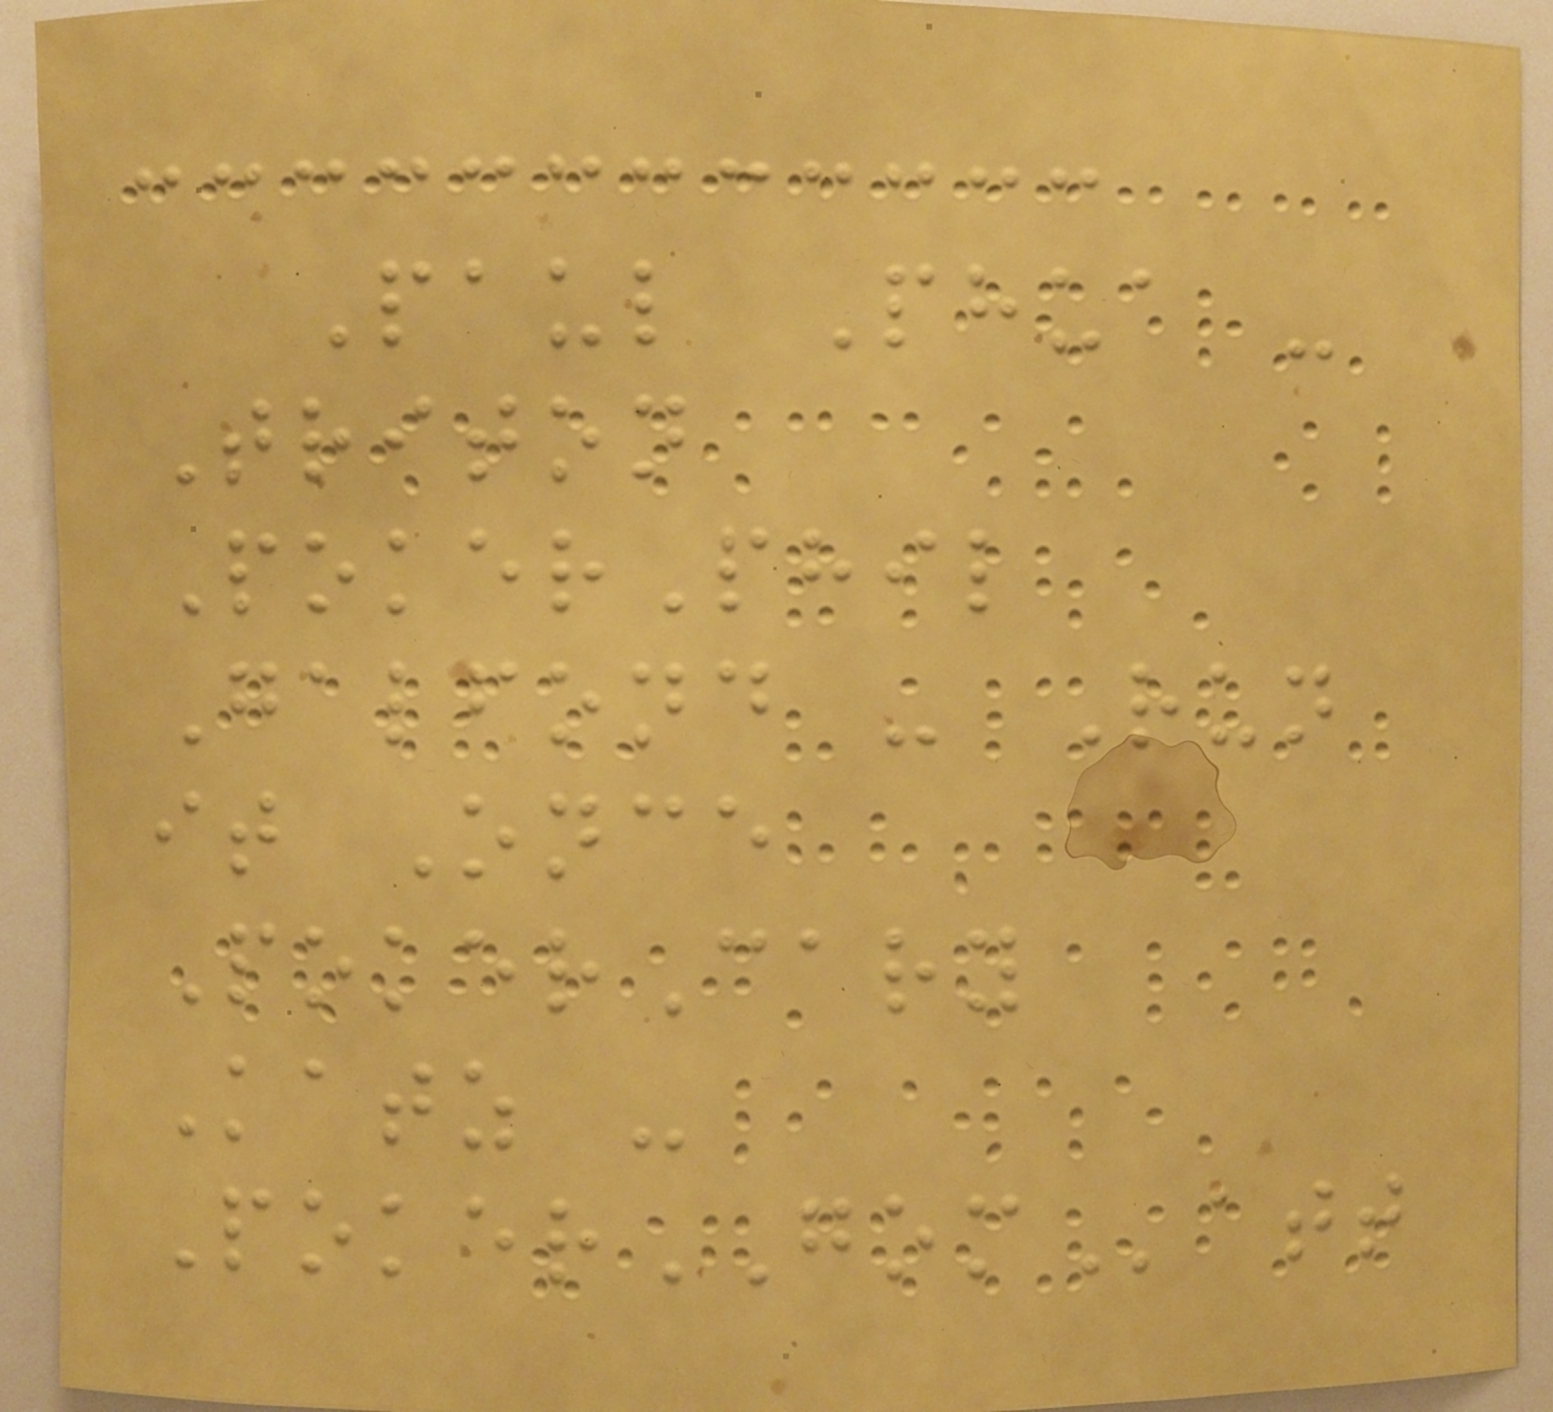Paul Phua -
Triton
PokerPhil
Galfond - Run
it Once
PokerCary
Katz -
PokerGOMatt
